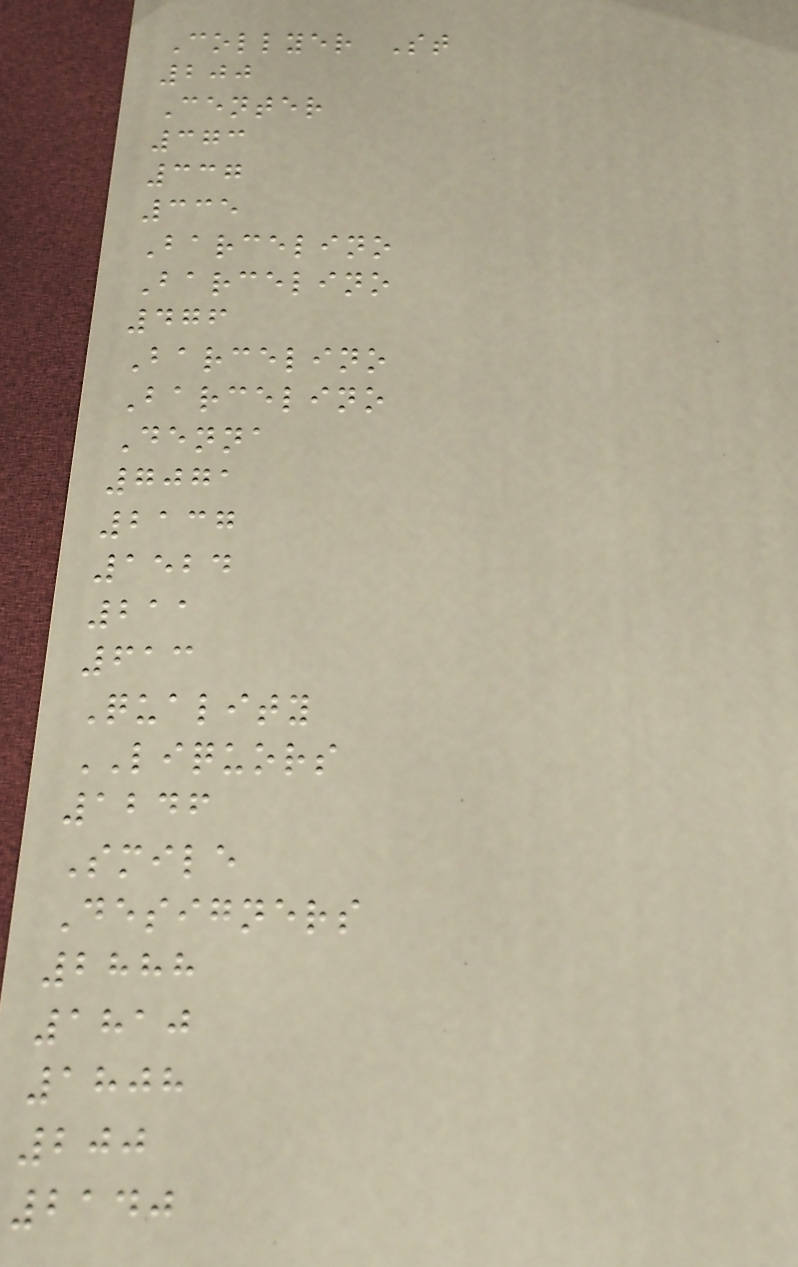Collyer St
200
Center
373
337
335
Barcelino
Barcelino
476
Barcelino
Barcelino
Denna
7071
2137
1524
211
613
Quality
LIQUORS
1246
Smile
Designers
2888
1810
1808
200
2140
